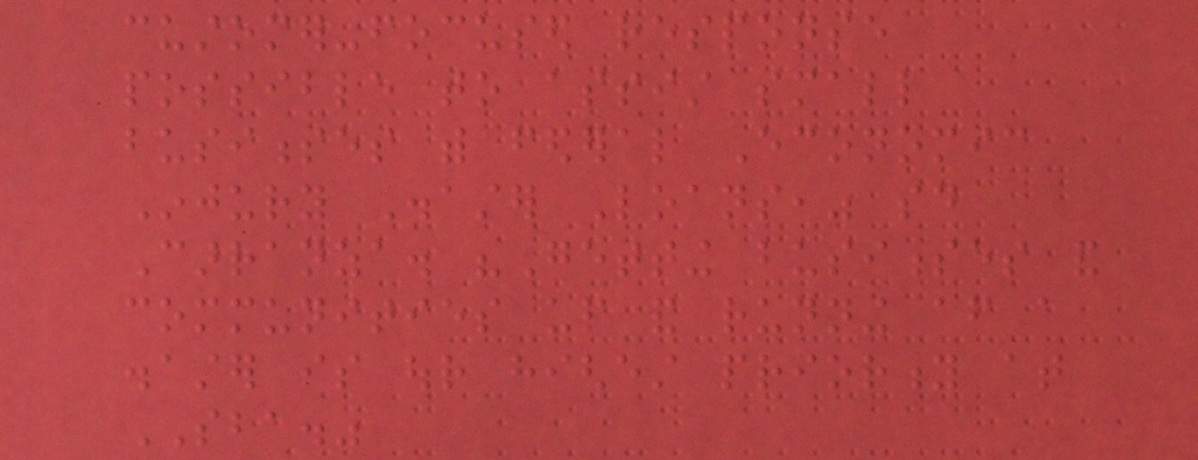customer-focused response
possible to assist small
businesses with federal Economic
Injury Disaster Loans," said
Carranza. "Getting businesses and
communities up and running after a
disaster is our highest priority at
SBA."
